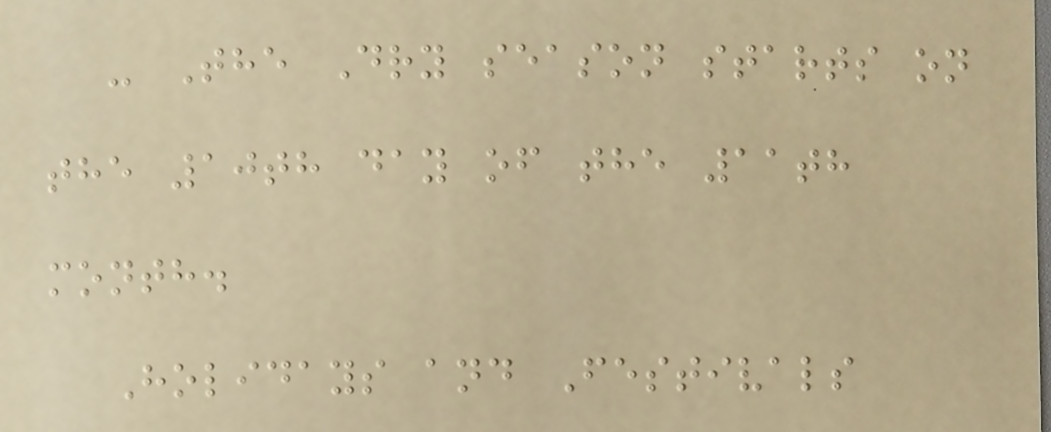- The Dry season starts on
the 10th day of the 11th
month.
Holidays and Festivals
